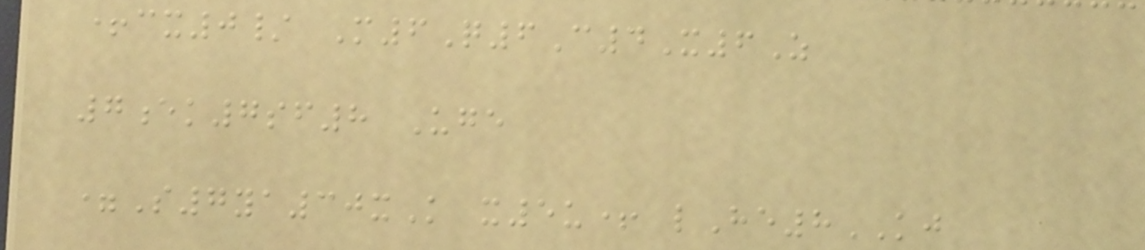+cx0/ M6Q6C4X6Z
7ek7sf8 Uge
=S7ya30xK x5u+ lHe8KJ
